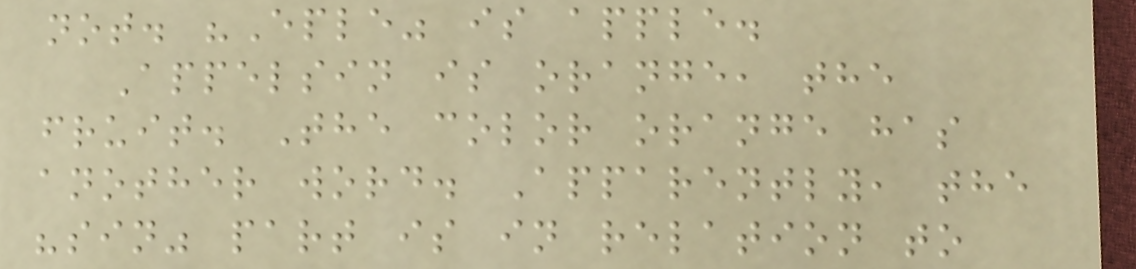not. "Eple" is apple.
Appelsin is orange, the
fruit. The color orange has
another word. Apparently, the
"sin" part is in relation to
